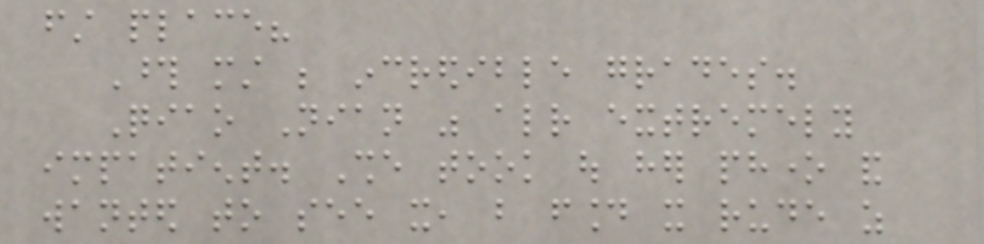first place?
Those must be incredible grades.
Qiao Nian was already extremely
impatient. She took out her phone and
wanted to see it, but found it rude as
